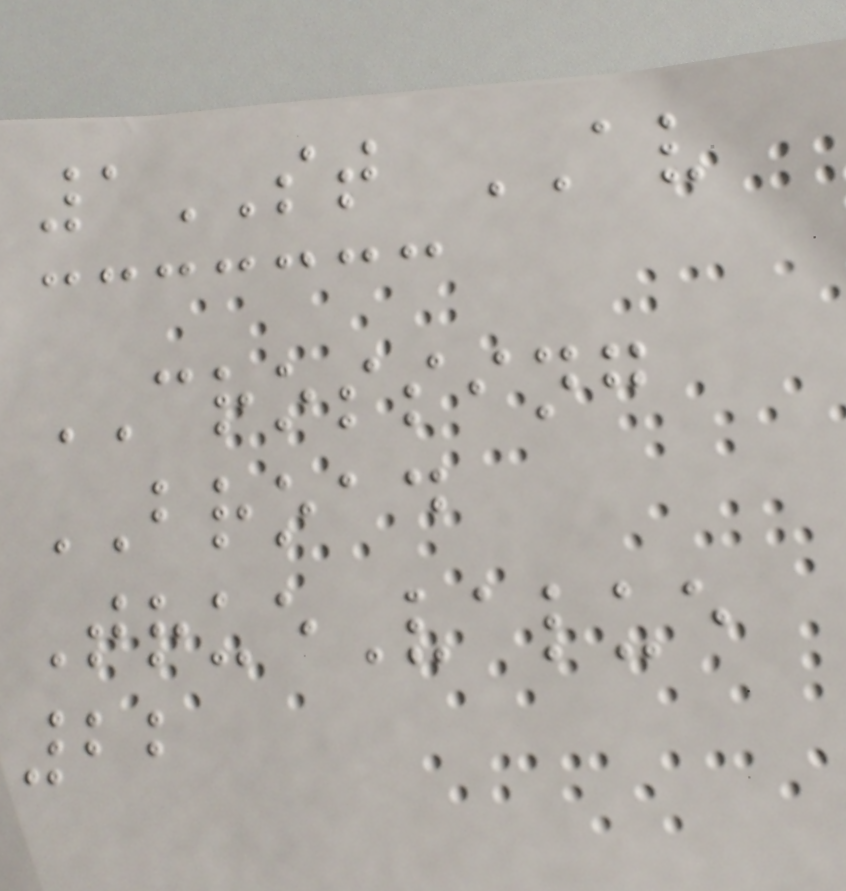1ST AV
CROSSING
BROAD
TrueValue
22
